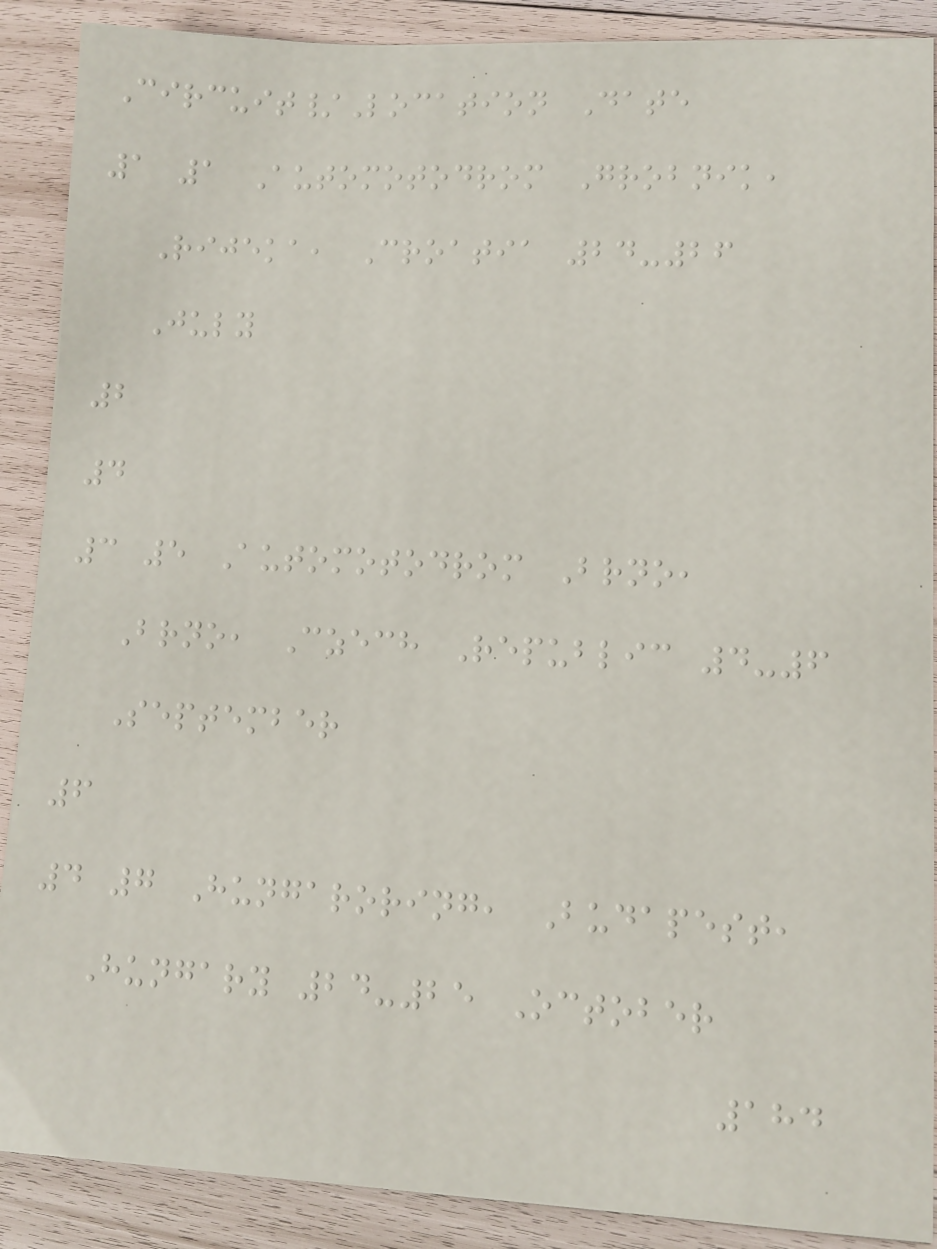Circuit/Location Date
1 1 Automotodrom Grobnik,
Rijeka, Croatia 24-26
July
2
4
3 5 Automotodrom Brno,
Brno, Czech Republic 4-6
September
6
4 7 Hungaroring, Budapest,
Hungary 24-25 October
184
